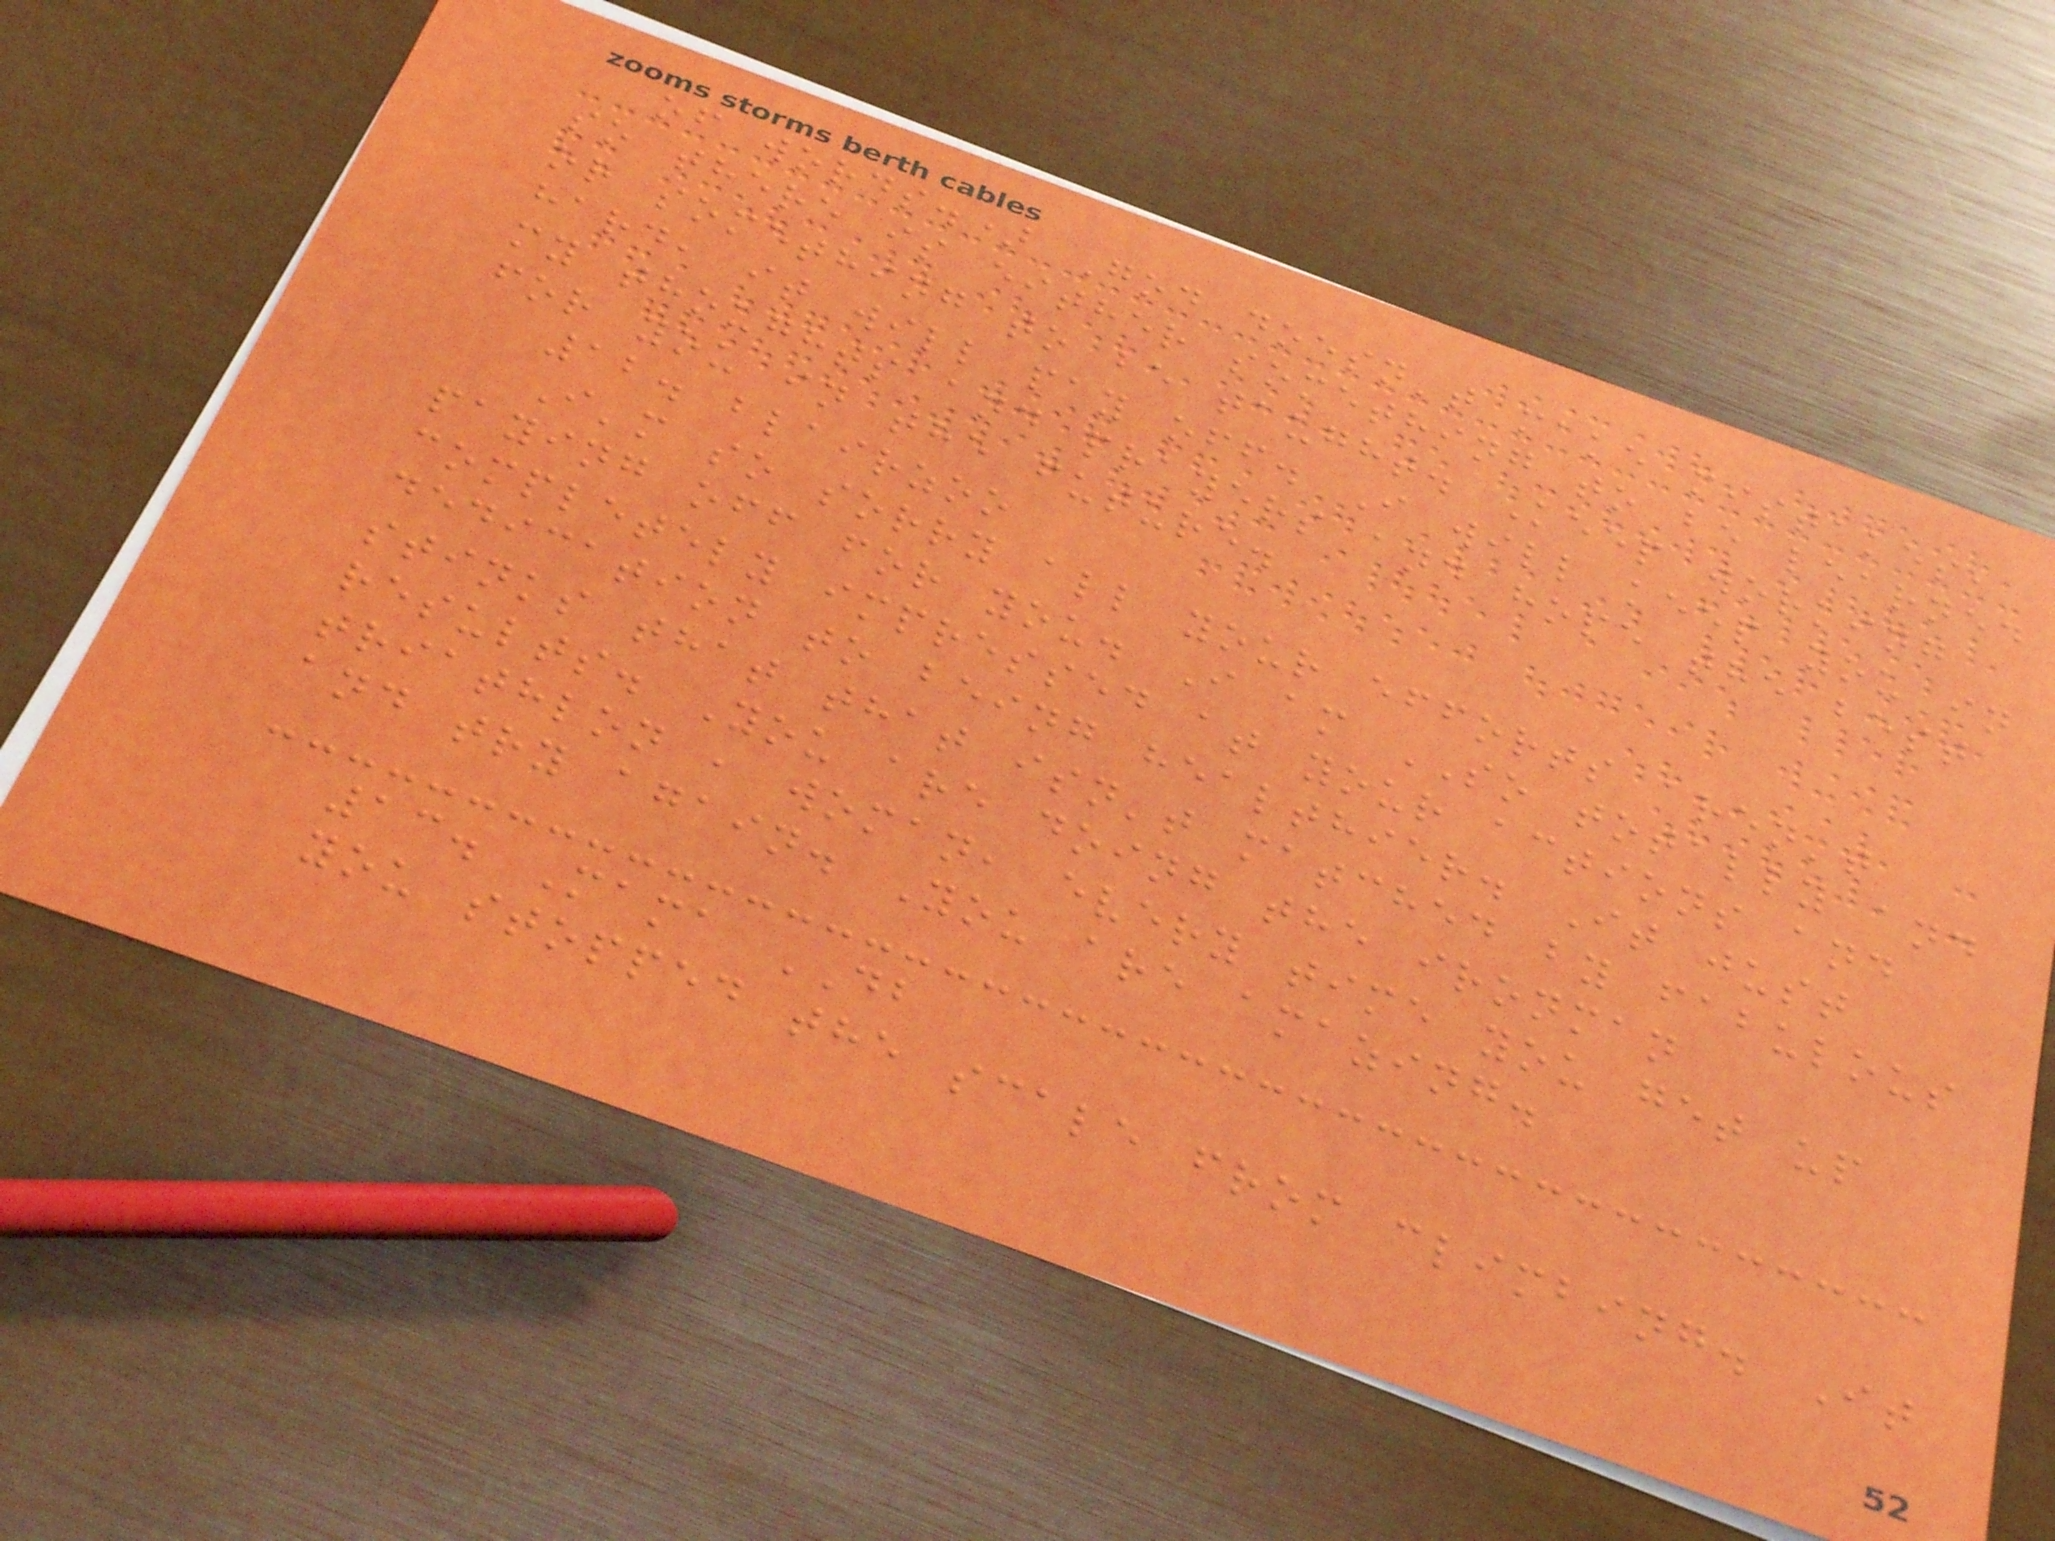of words.) God doesn't make mistakes,
so there is either something to be learned
or something to be taught. Keep working
hard, it will pay off. I will keep you in
my thoughts and prayers and hope the best
for you in the future.
12. blairzoo
I'm so sorry all your efforts aren't
paying off for you. I am SO totally and
completely impressed at your actions and
dedication to being healthier. It just
stinks that that isn't matched by fabulous
results. You are doing the ironman
triathlon , woman, every time you get up
and try again. You are amazing.
13. Mama DB
you stopped the scale from climbing. It
